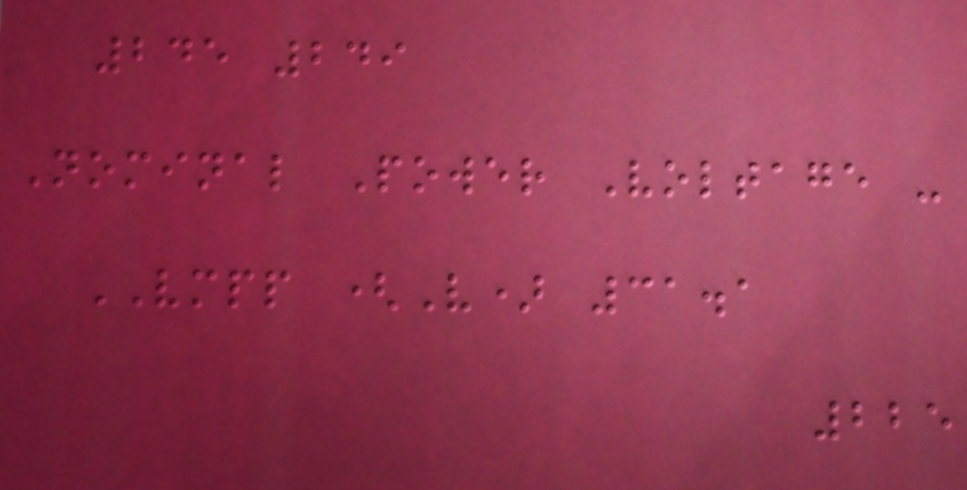245 249
Nominal Power Voltage -
VMPP (V) 31.1
225
